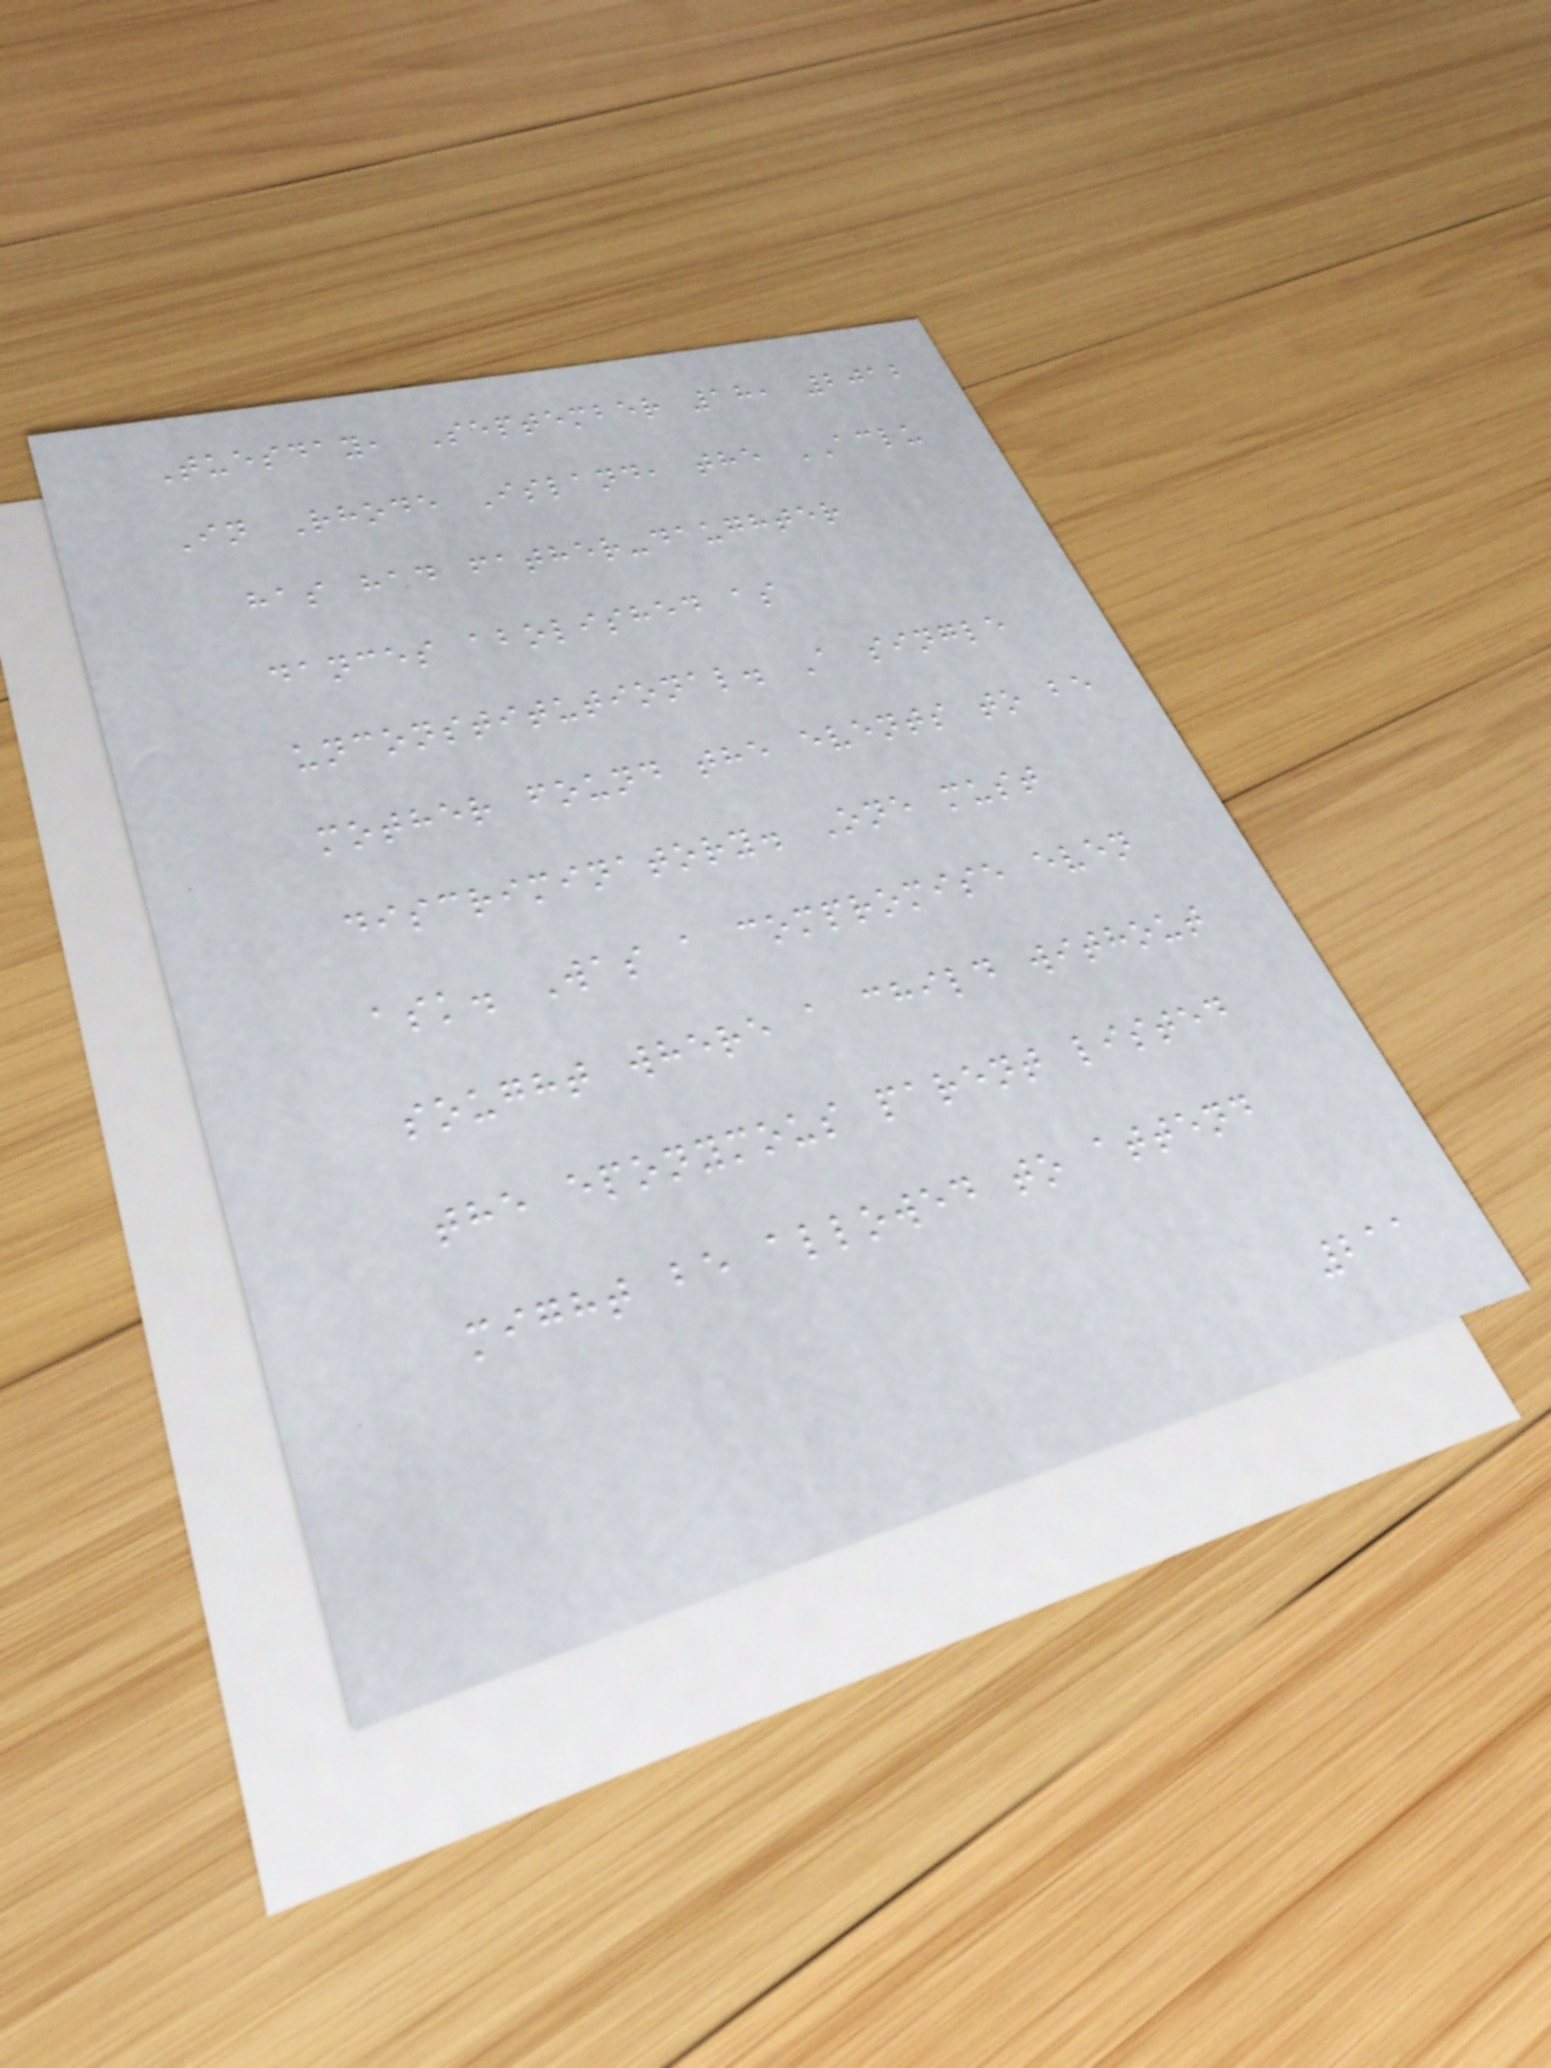Tuesday, September 18, 2012
In Rhode Island, the ACLU
has had father-daughter
dances abolished as
unconstitutional. A single
mother found the events to be
discriminatory. One must
ask. Was a compromise even
sought where a child without
the eponymous parent listed
might be allowed to attend
211
